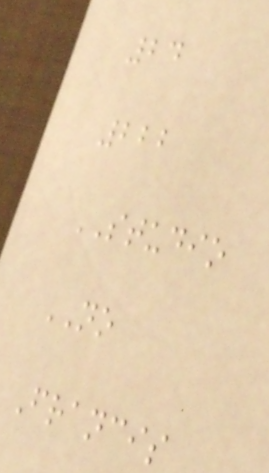24
222
STUDIO
NO
Francis
